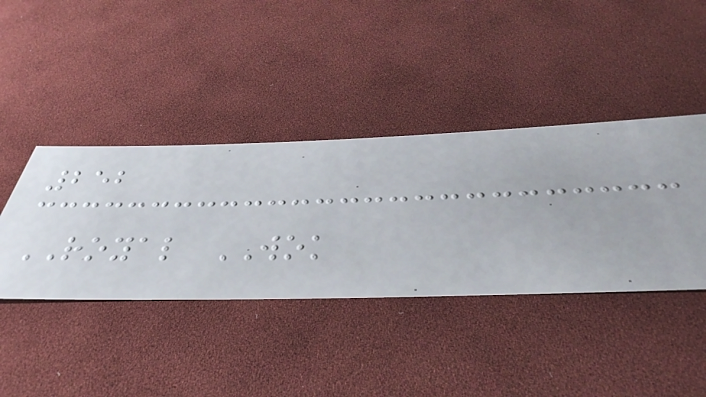252
ROYAL WOK
